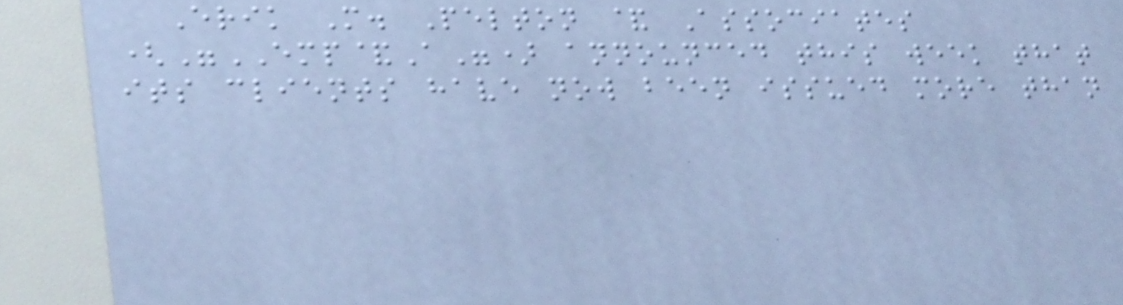Erik M. Pelton & Associates
("EMP&A") announced this week that
its clients have now been issued more than
